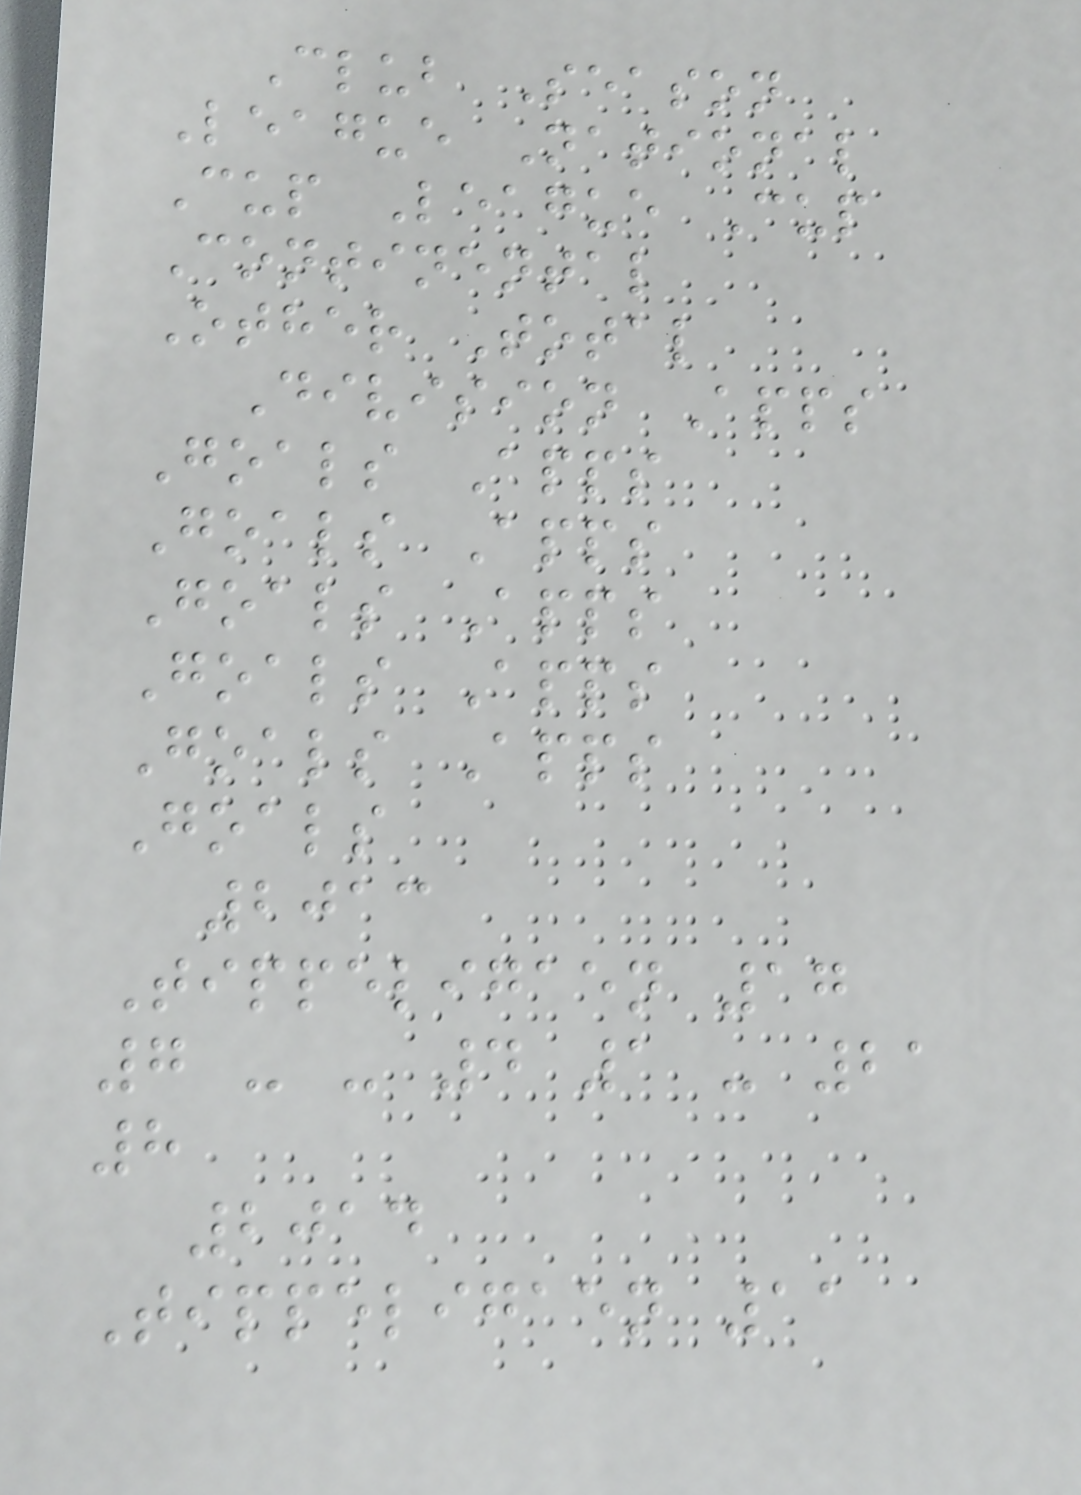Club Season
League National
Cup League Cup
Continental
Other Total
Division Apps
Goals Apps
Goals Apps
Goals Apps
Goals Apps
Goals Apps
Goals
2013
Tippeligaen 17
7 - - 4 1 - 21
8
2014
Tippeligaen 11
